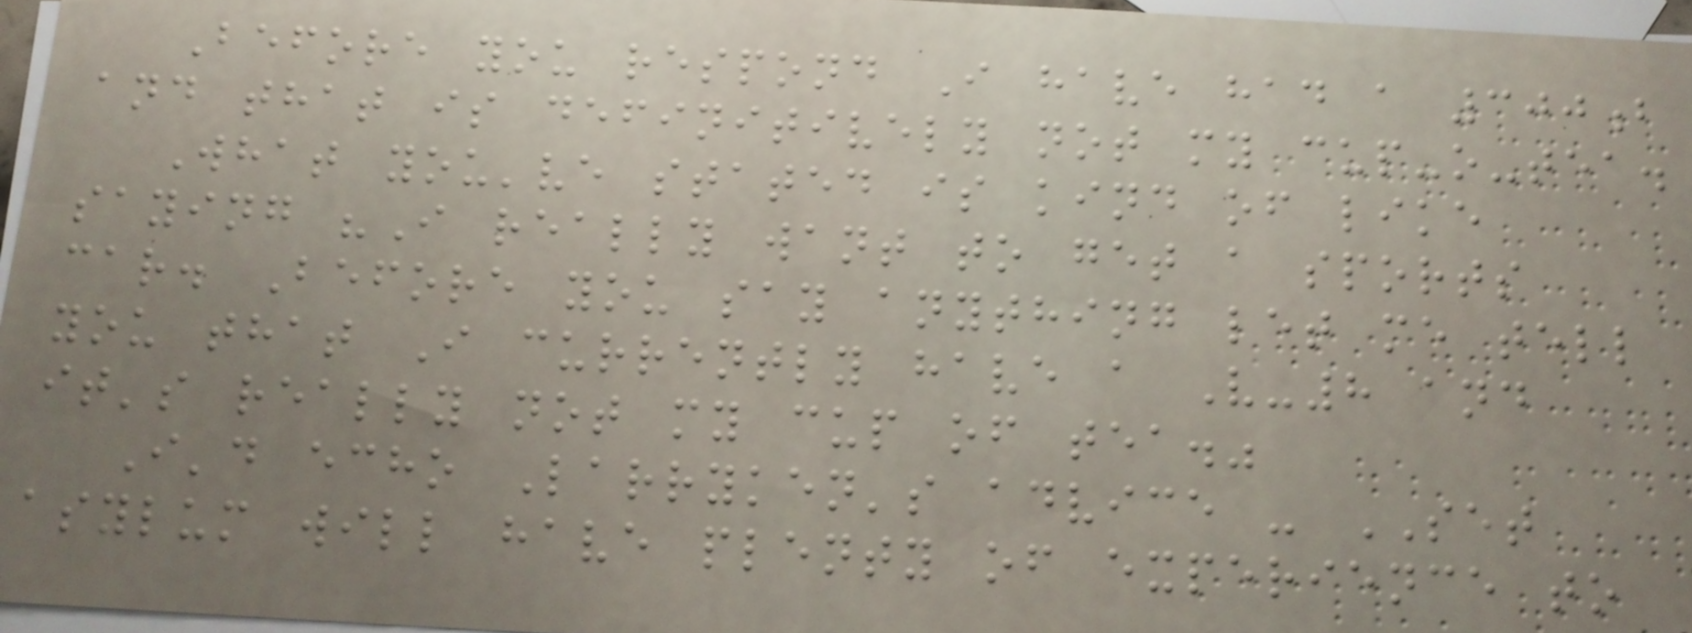Before you respond I have had a 300b
and that is definitively not my cup-o-tea.
What you've stated is kind of like
saying "I really want to get a sports
car. Before you say anything let me tell
you that I currently have a V-8 and
it's really not my cup of tea."
I'd echo Larryken's advice - SET
asylum will have plenty of experience to
